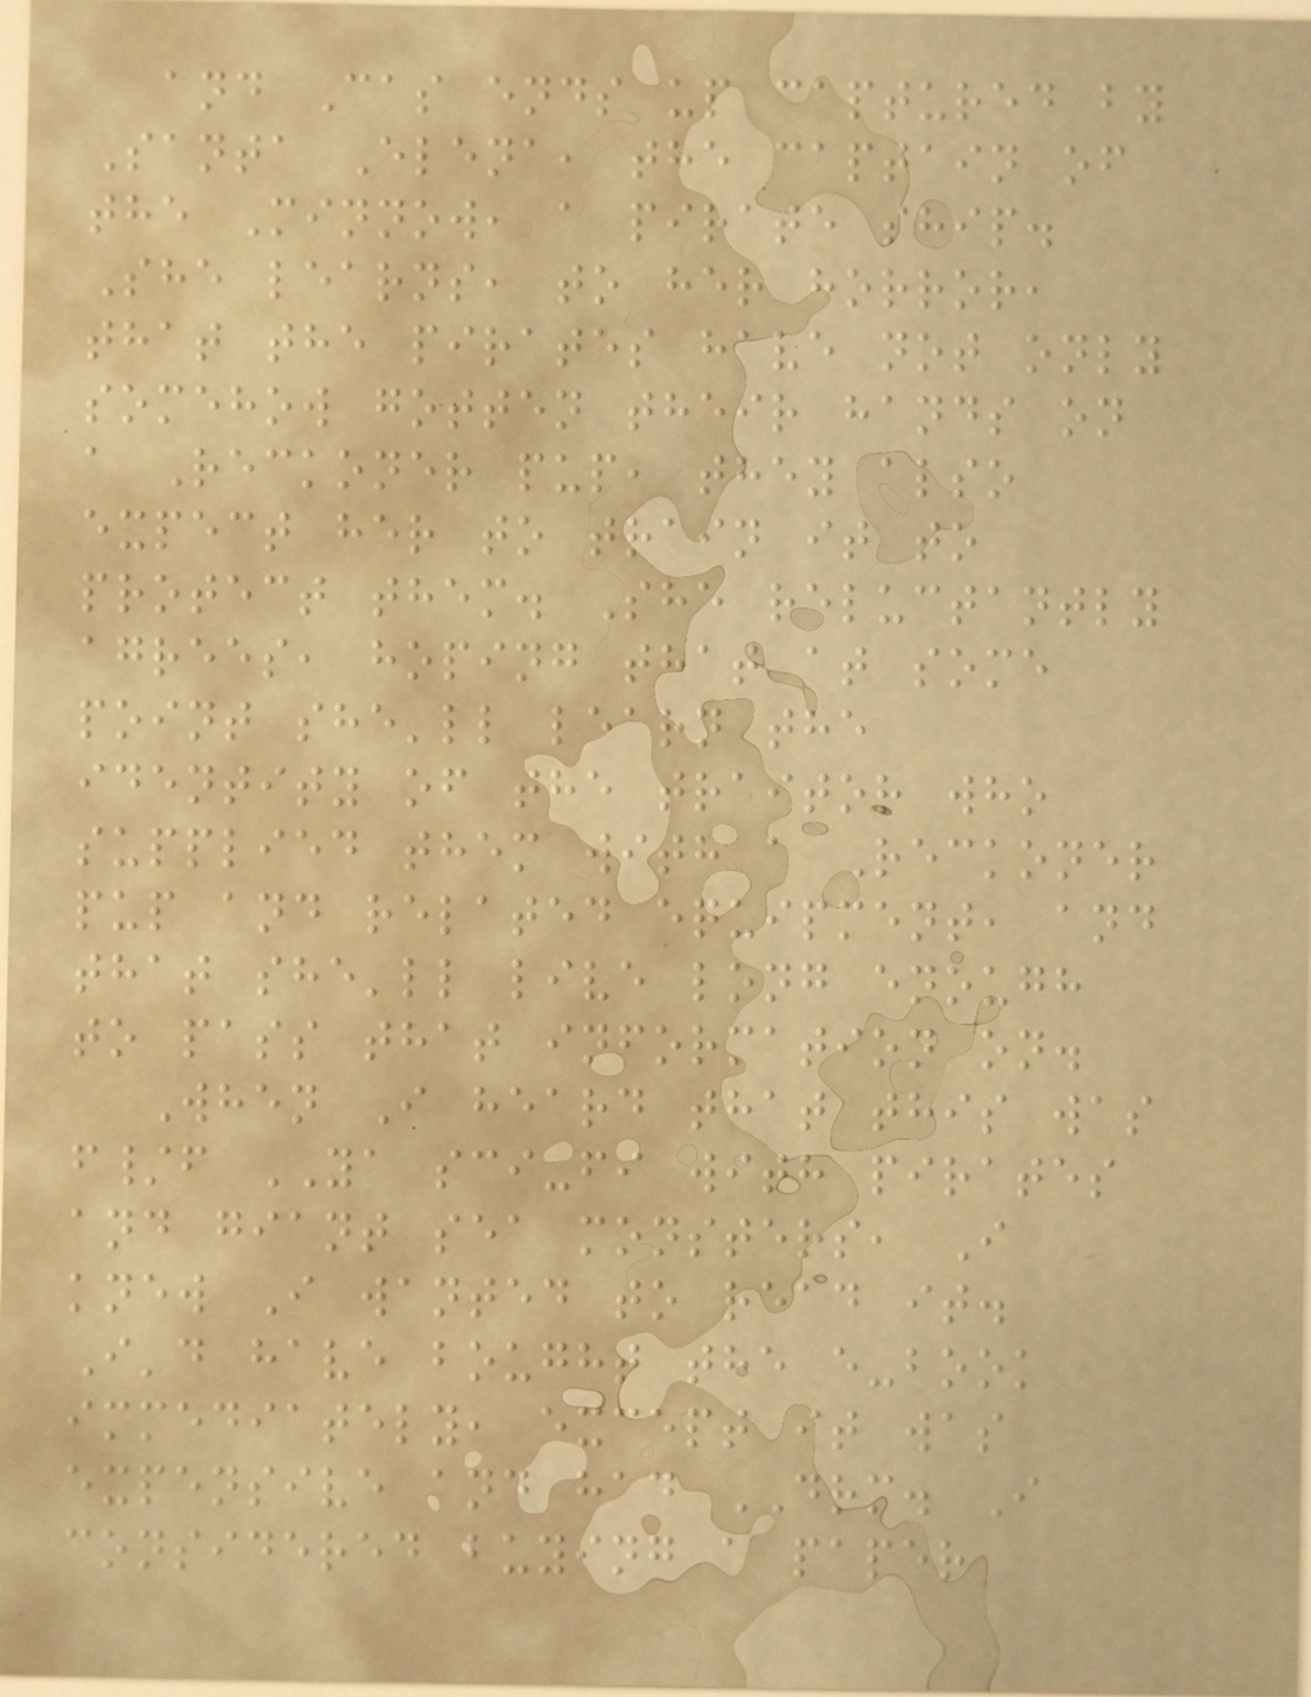and Cas ends up captured by
Santa Elena, the captain of
the Minnow, a pirate ship.
She learns, to her horror,
that the pirates have not only
somehow gotten their hands on
a Reckoner pup, they also
expect her to train it to
protect them. She reluctantly
agrees, hoping that at some
point she'll learn the
identity of the traitor who
supplied them with a Reckoner
pup and related equipment, and
that she'll live long enough
to pass that information on.
When I heard that this was
f/f YA sci-fi with pirates
and giant sea monsters, I
knew I wanted to read it.
I'd have bought the e-book
immediately, except it was
expensive and had DRM. I
considered buying a paper
